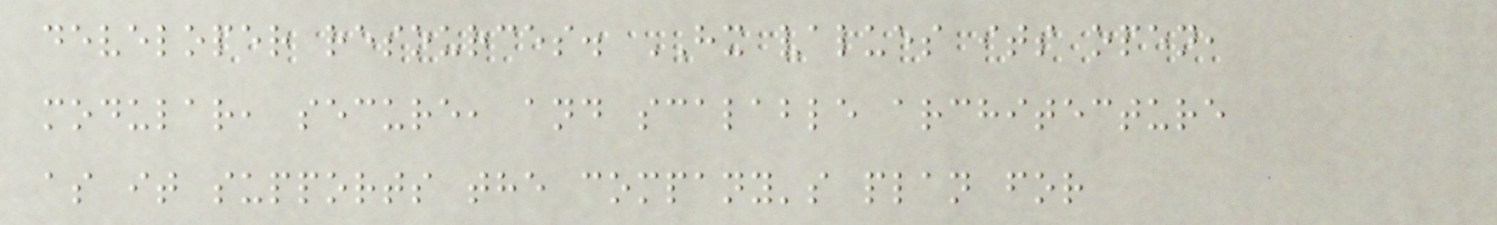developer resources. HX values its open,
modular, secure, and scalable architecture
as it supports the company's plan for
